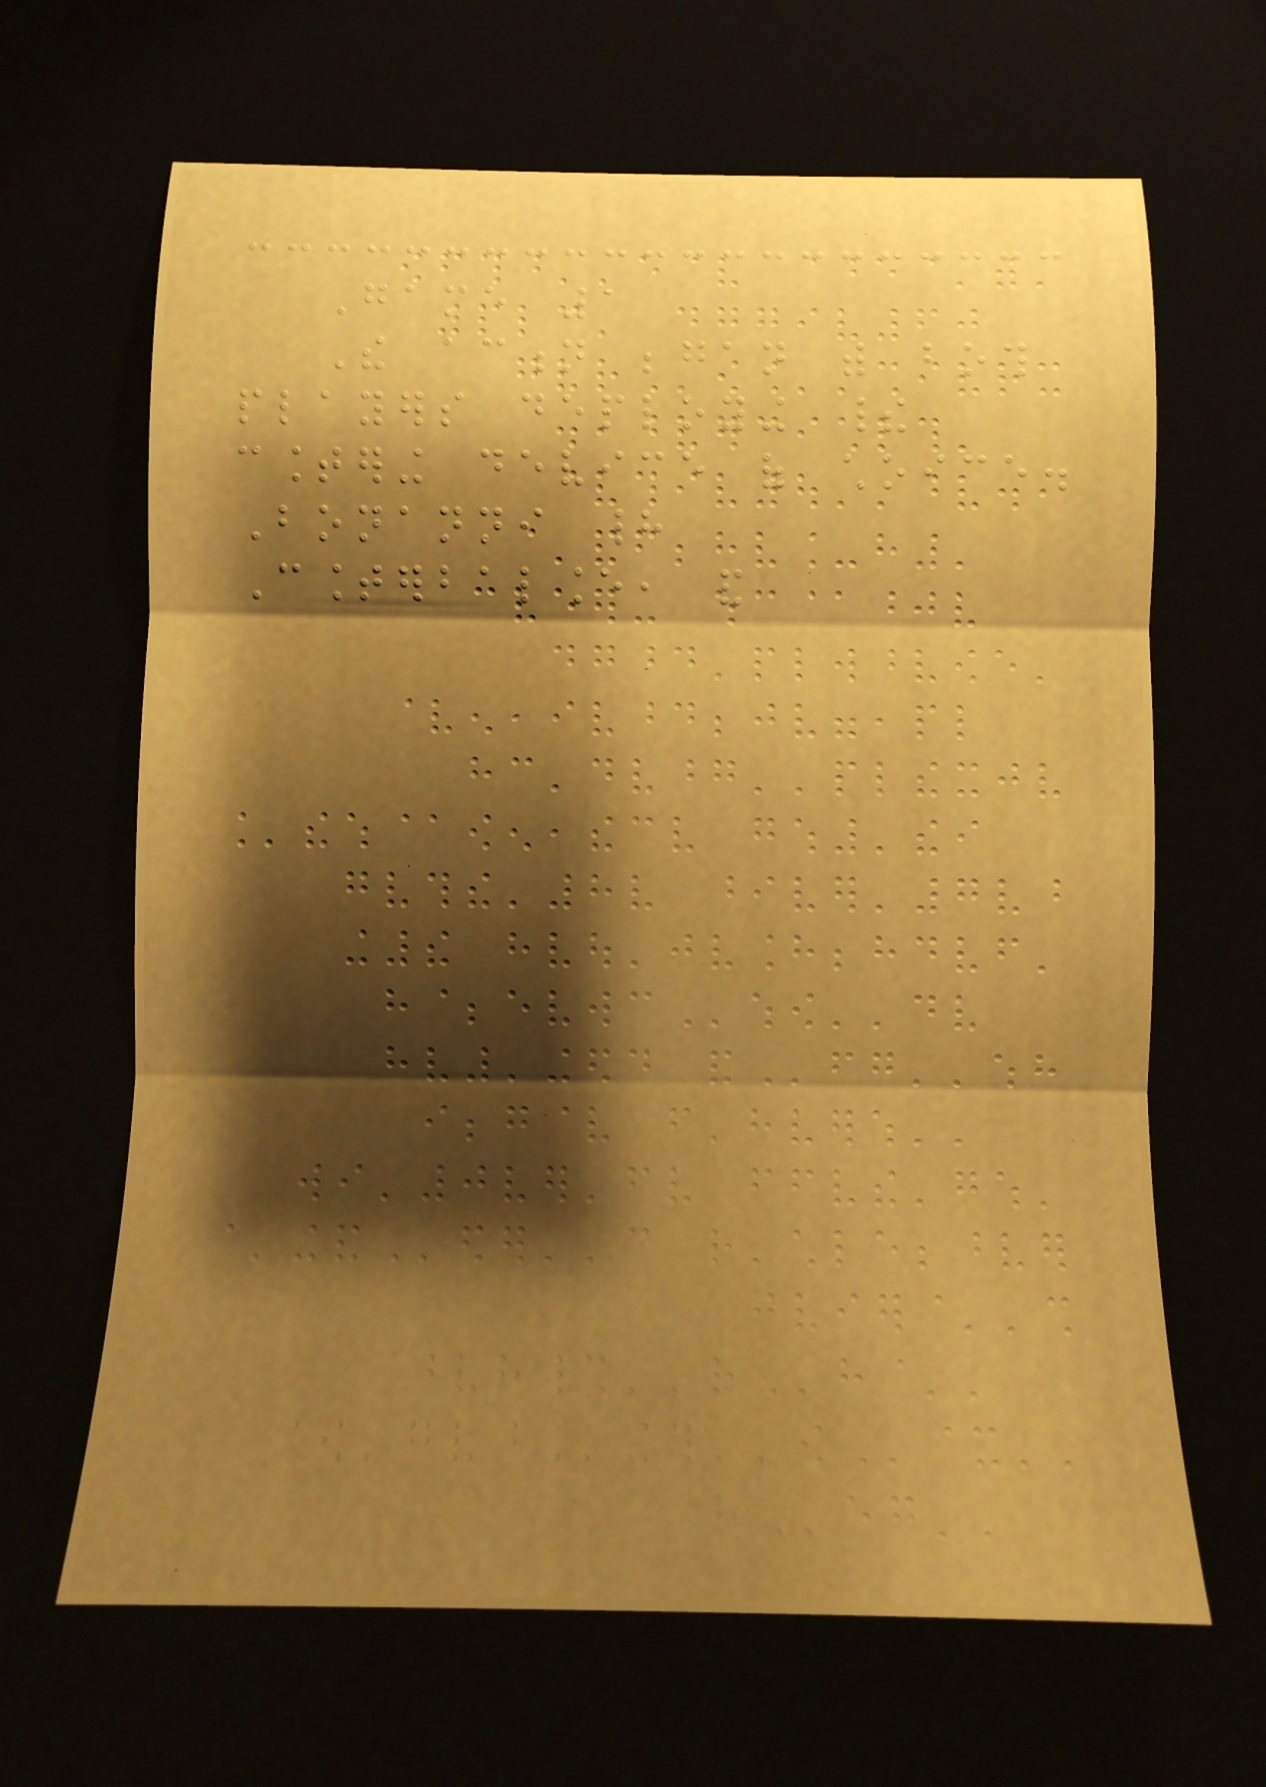Game 1
The action began with both
players deploying their
countering device of choice.
Bonanni had
Counterbalance, and
